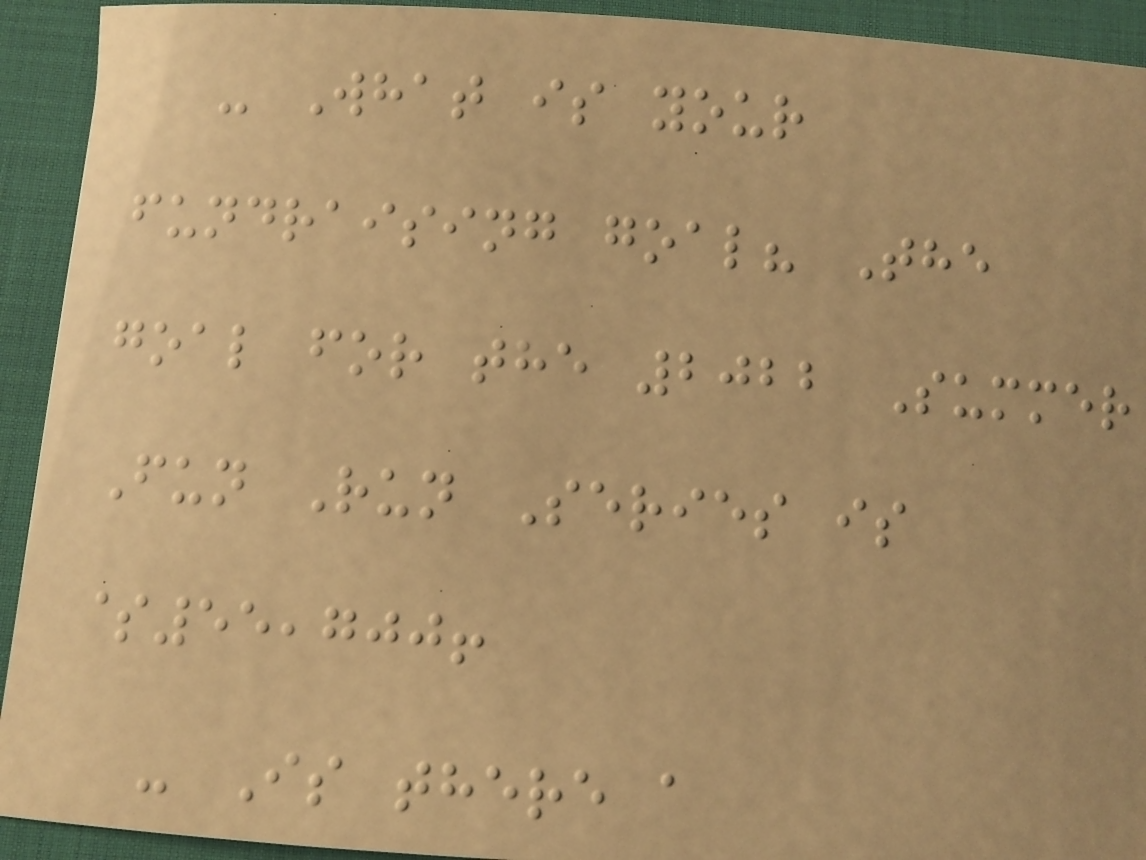- What is your
fundraising goal? The
goal for the 2022 Summer
Fun Run Series is
$55,700!
- Is there a
